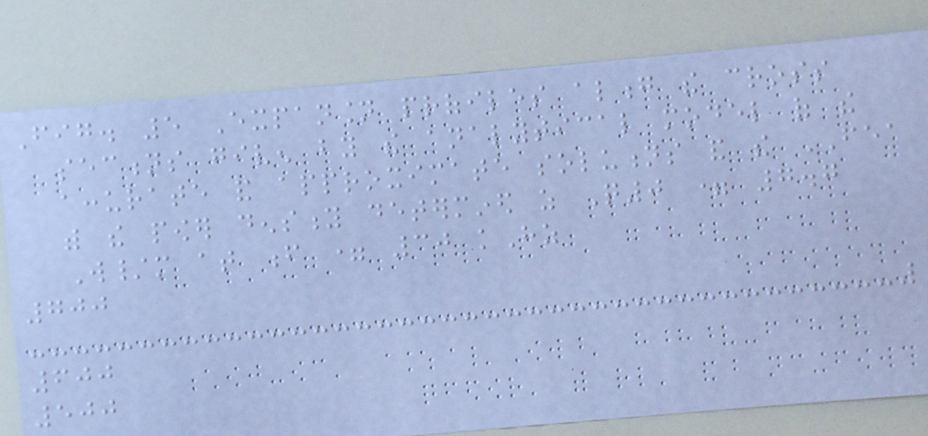Fig. 5 Expansion profiles along the cross
sections given by the analytical model of the
accurate and approximate solutions and the FEA
with the power density determined as Q0 = 7.7
W/m at f = 30 kHz
700
600
500
